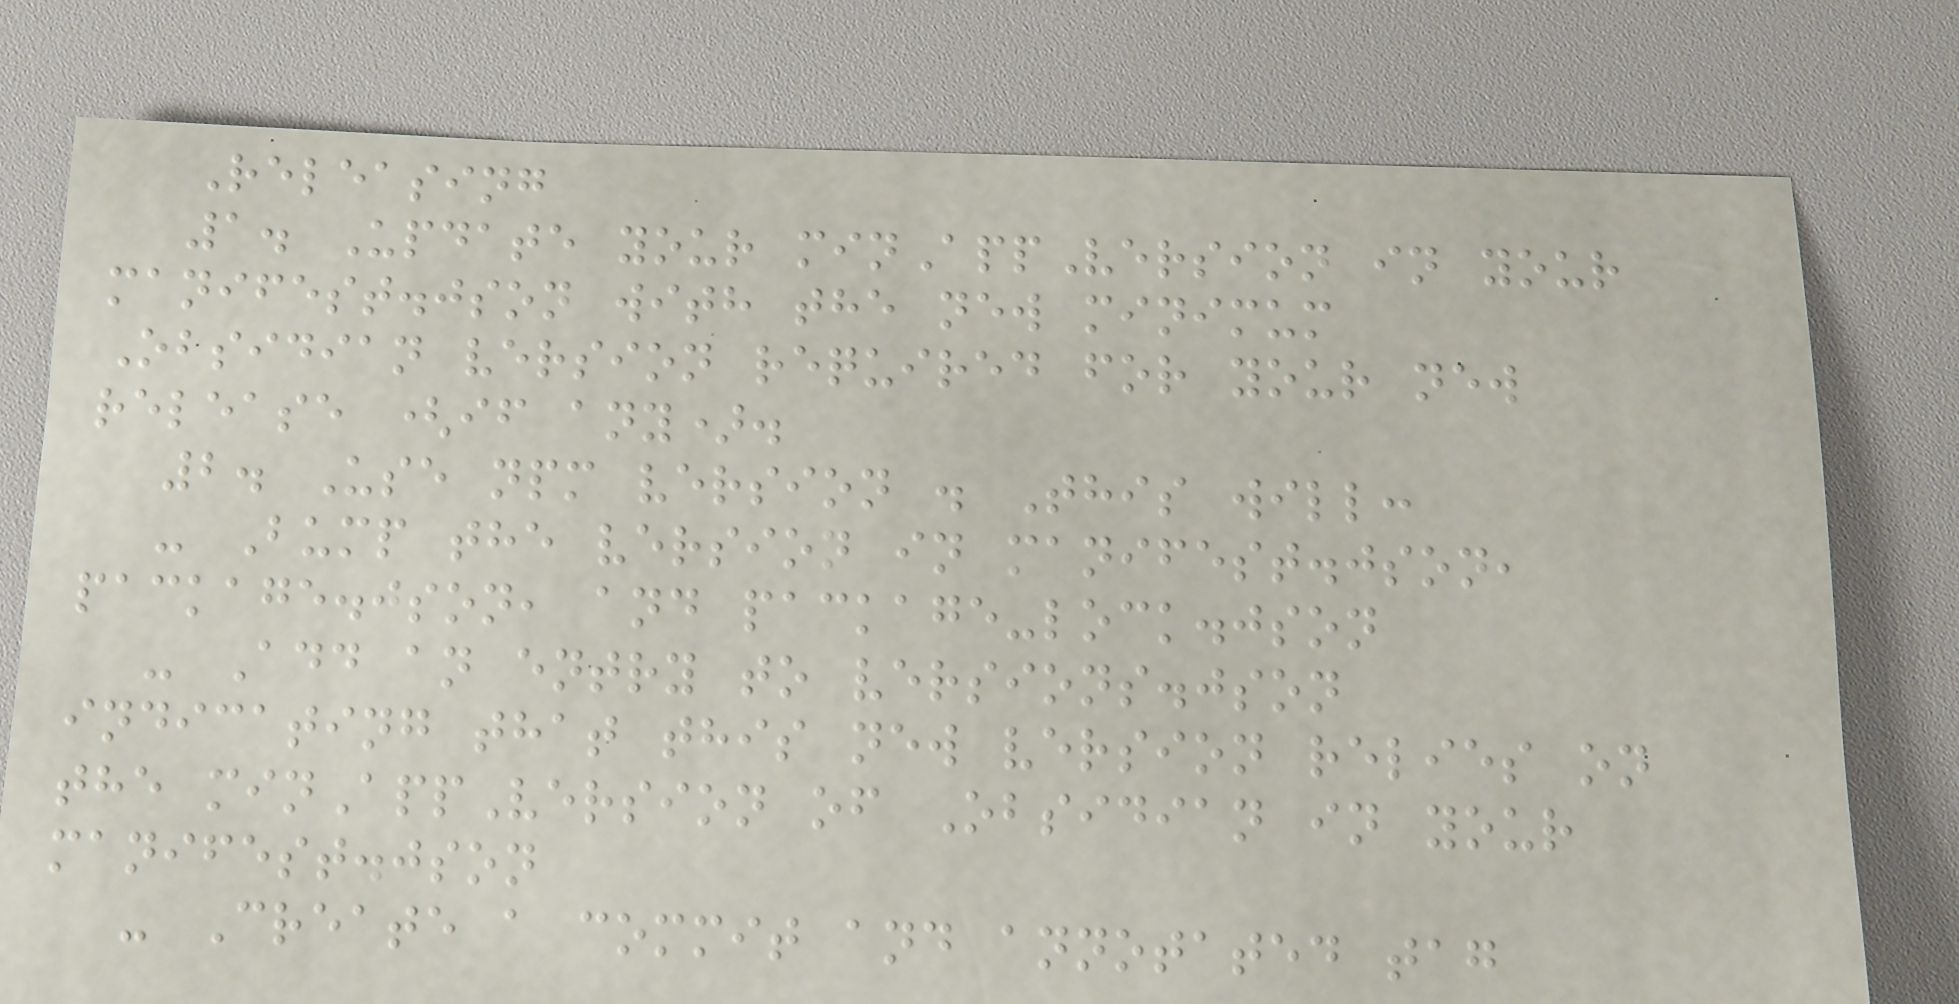Releasing
1. Update your minAppVersion in your
manifest.json with the new minimum
Obsidian version required for your new
release (if any).
2. Use npm version . This will:
- Bump the version in manifest.json,
package.json, and package-lock.json
- Add an entry to versions.json
indicating that this new version relies on
the minAppVersion of Obsidian in your
manifest.json
- Create a commit and annotated tag
